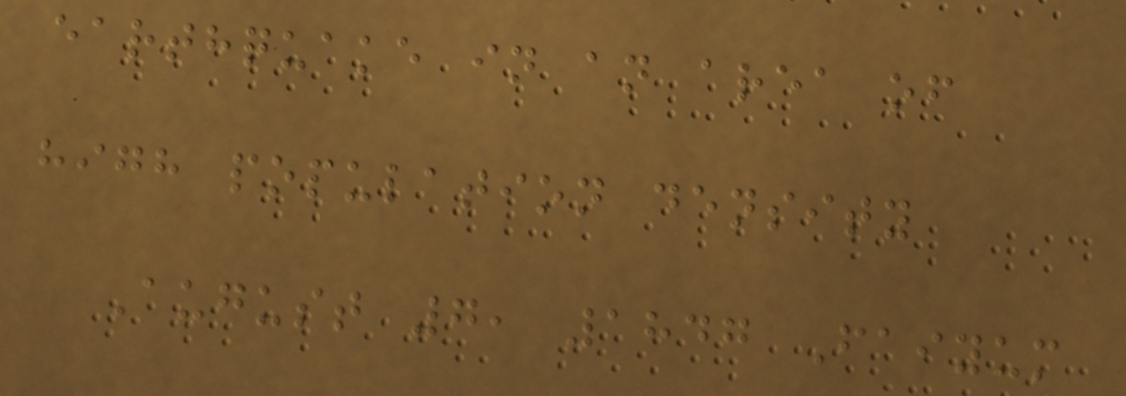earthquake in an area of
high population density
August 7, 1847 Faiyum
